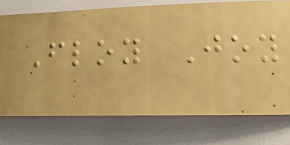Floy Joy
